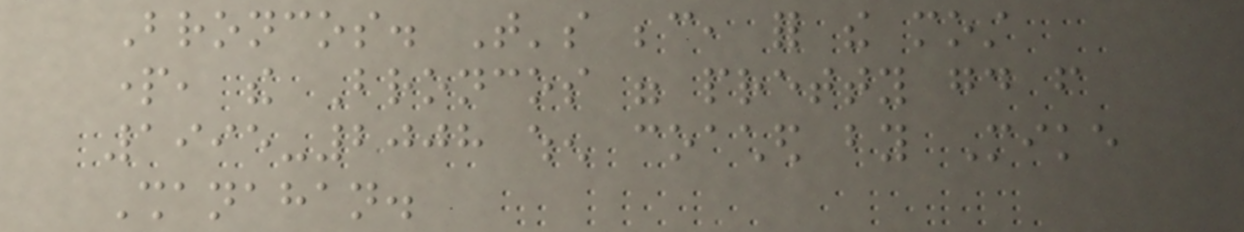Broncos. That's because, for the most
part, the Broncos were pretty good from
1995-2008 when coached by Mike
Shanahan.
